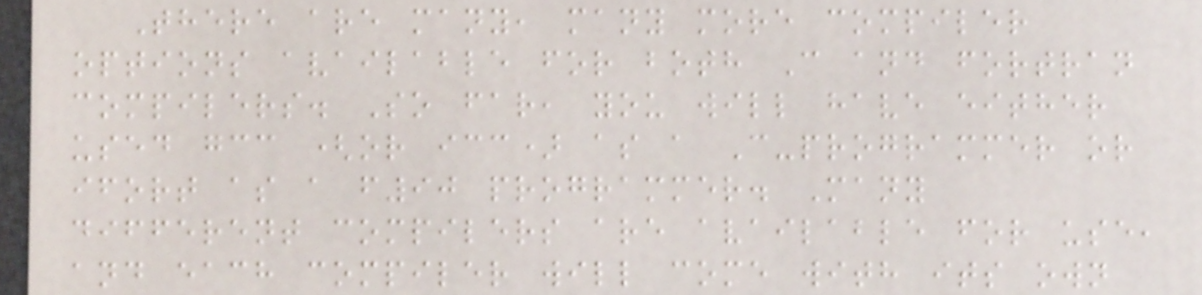There are many, many more compiler
options available for both C and fortran
compilers. So far, you will have either
used gcc (or icc) as a C-programmer or
ifort as a f90 programmer. Many
different compilers are available for use,
and each compiler will come with its own
